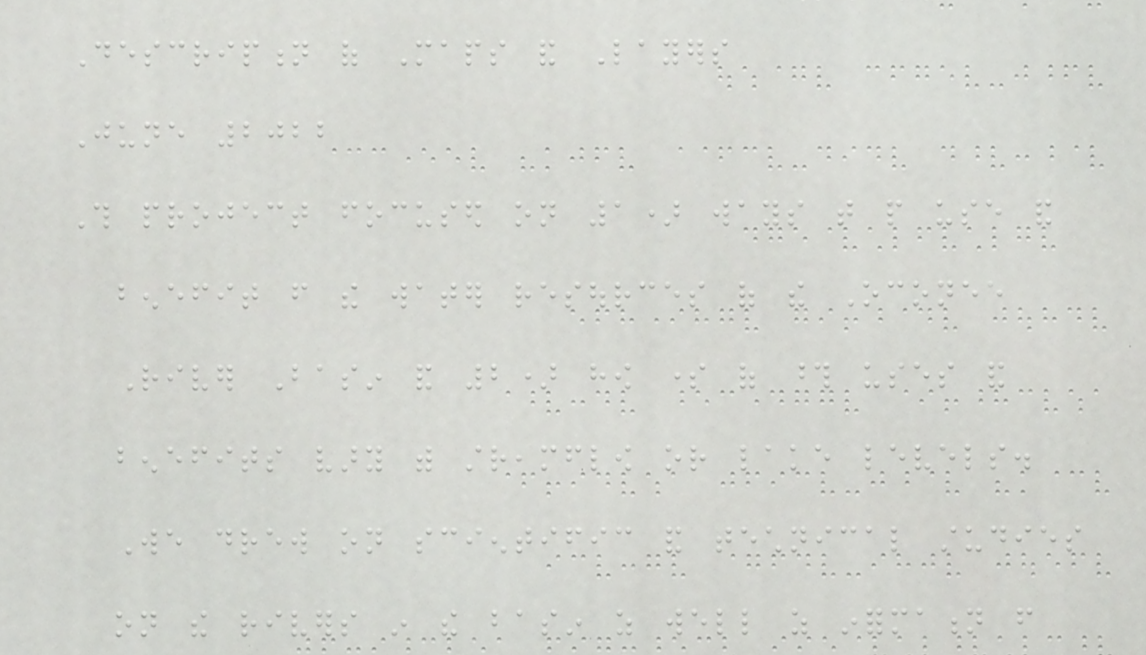Description of Maps and Layers
June 2022
This project focused on 1) ways that people use and
benefit from the water resources of the Oconee
River Basin and 2) how some of those uses and
benefits vary with streamflow or lake levels.
We drew on scientific and technical studies
on the rivers in the basin as well as information from
